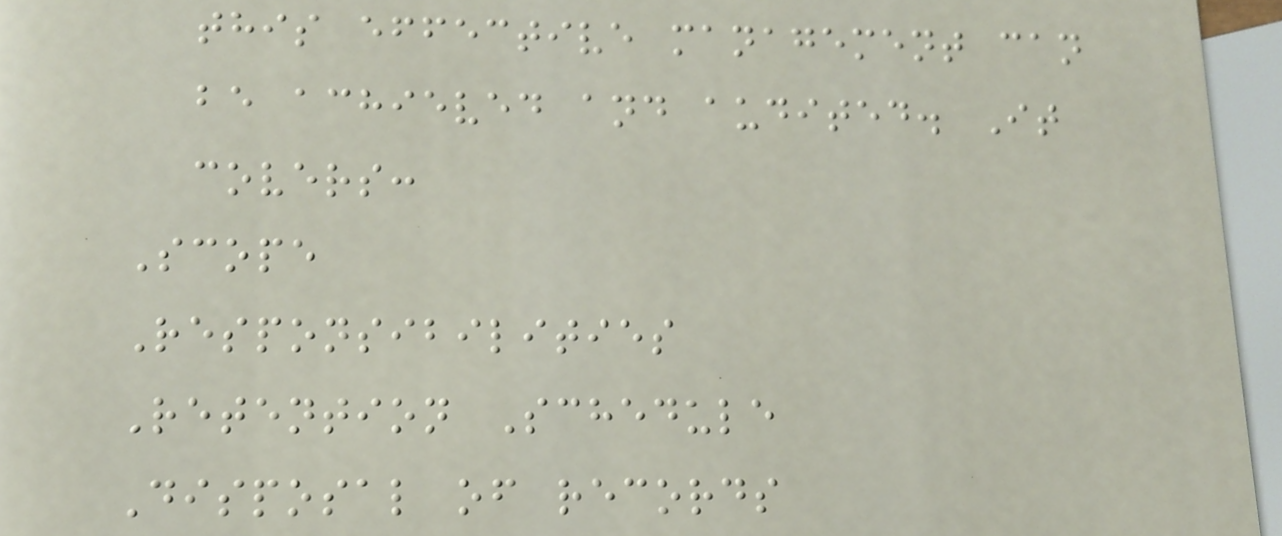this effective management can
be achieved and audited. It
covers:
Scope
Responsibilities
Retention Schedule
Disposal of records
